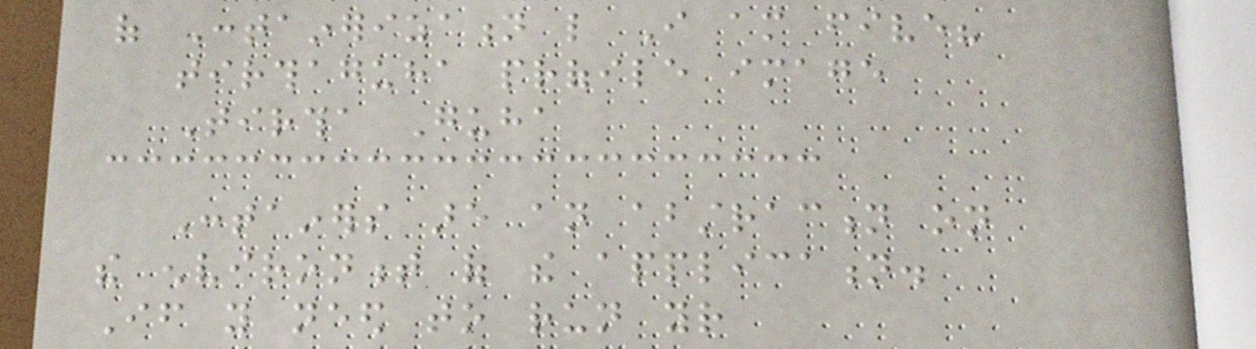of Containerization like I am five?
tirthaguha profile image
Tirtha Guha
Containers are an abstraction on
the environment of the application.
If you need to run your
